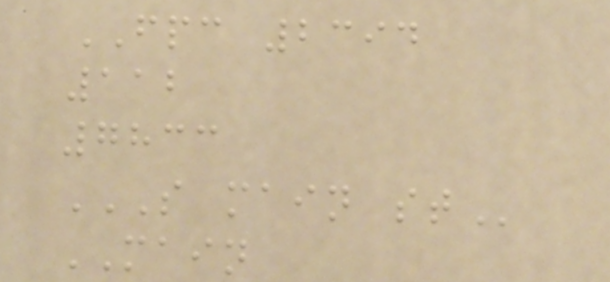FPC 2394
112
7833
S MAIN ST
MAIN
